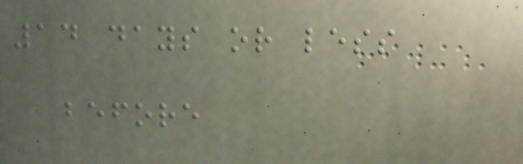14 days or less
before
